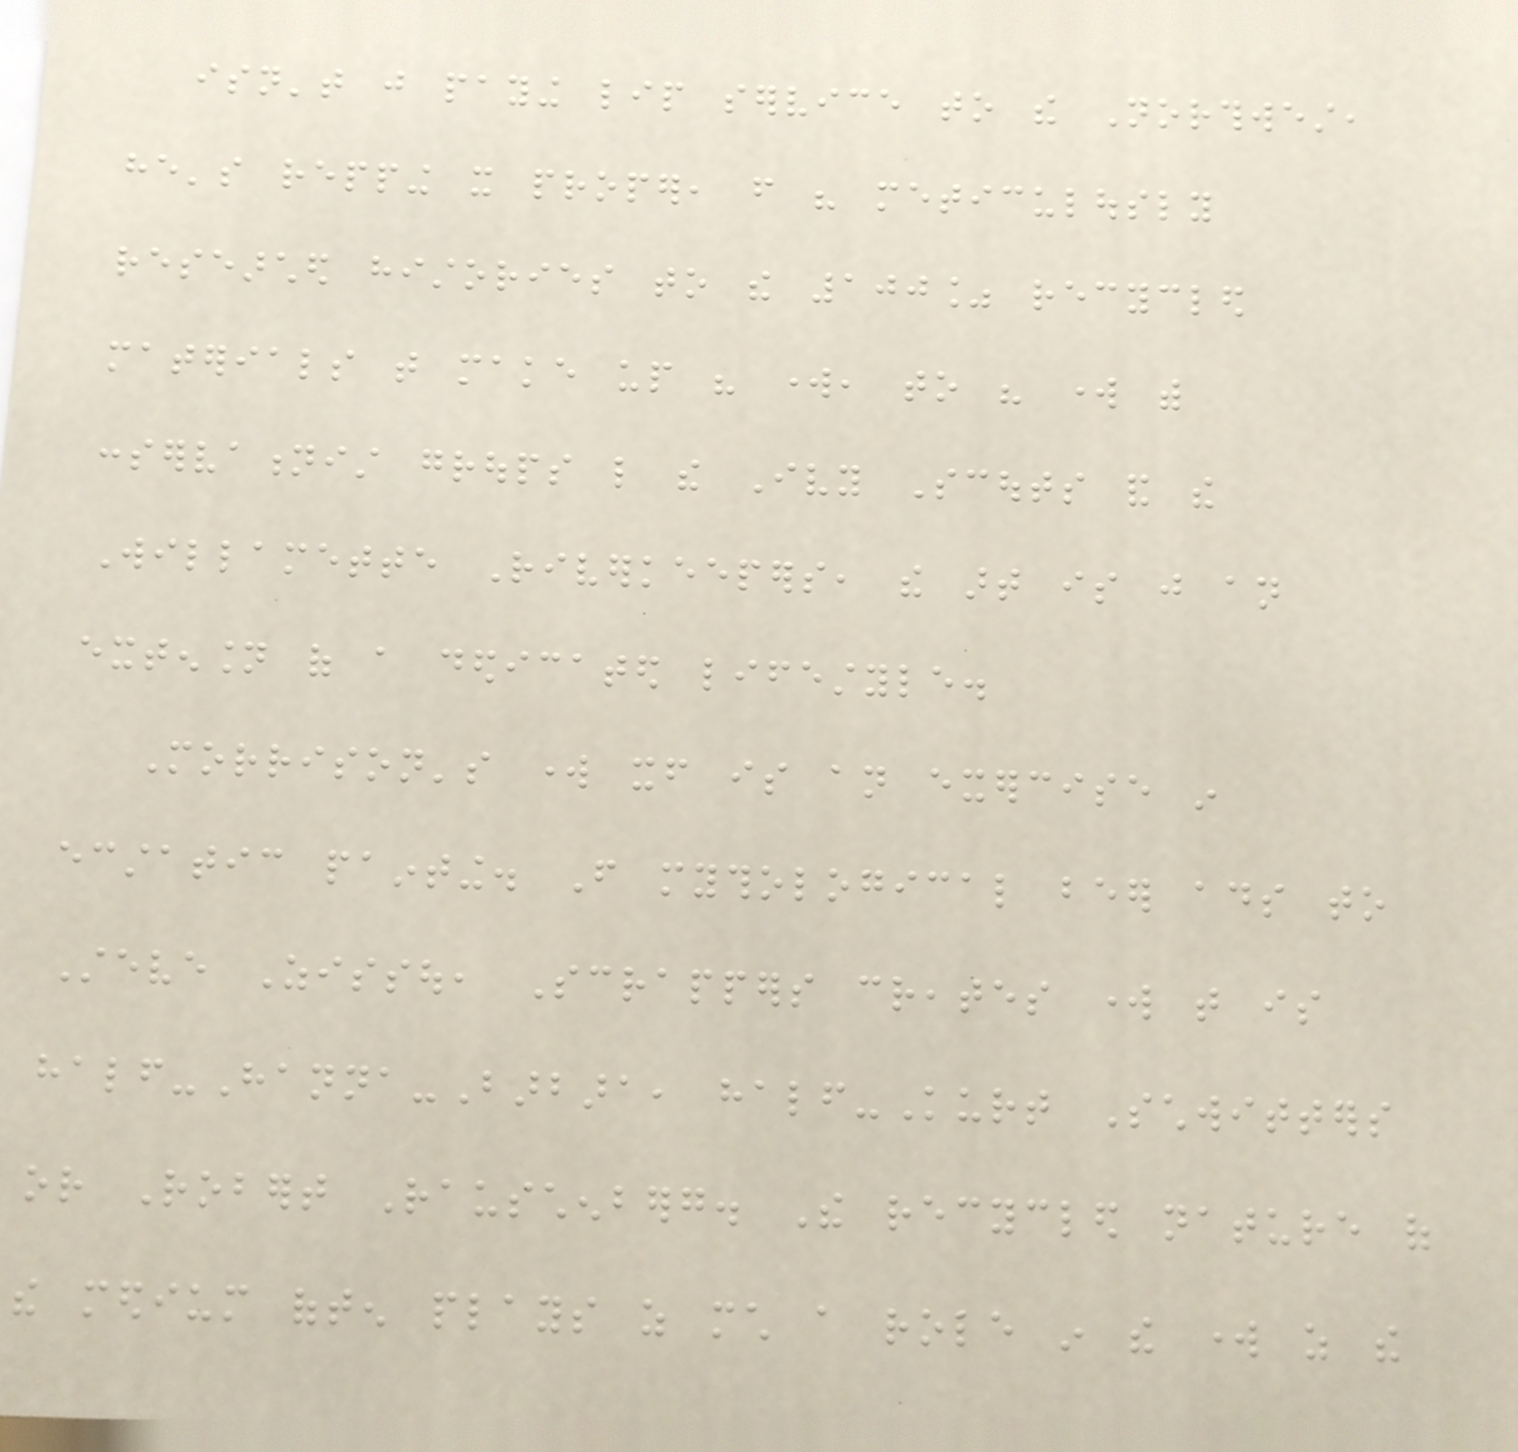isn't just paying lip service to the Northwest,
he's repping it proper, from his meticulously
researched histories to the 100% recycled
materials that make up his work, to his work with
conservationist groups like the Ivy Scouts and the
Willamette Riverkeepers, the art is just an
extension of a dedicated lifestyle.
Morrison's work itself is an exercise in
ecstatic painting. From mythological beer ads to
Steve Zissou, Scrappers creates work that is
half-Hanna-Barbara, half-Kurt Schwitters
or Robert Rauschenberg. The recycled nature of
the medium often plays as much a role in the work as the
